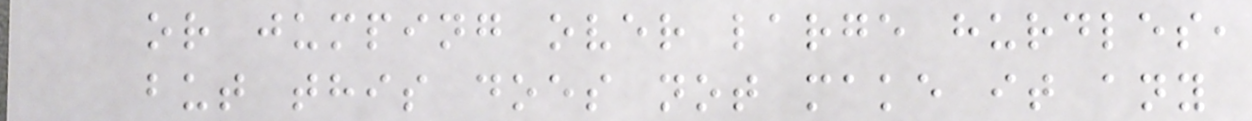or jumping over large hurdles,
but this does not make it any
